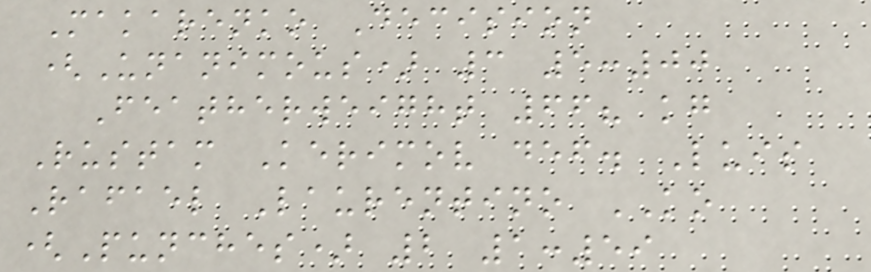Makarenko Decision
(Unanimous) 3 5:00
Featherweight 66? kg
Rustam Kerimov def. Luis
Rafael Laurentino KO
(Punches) 2 1:59
